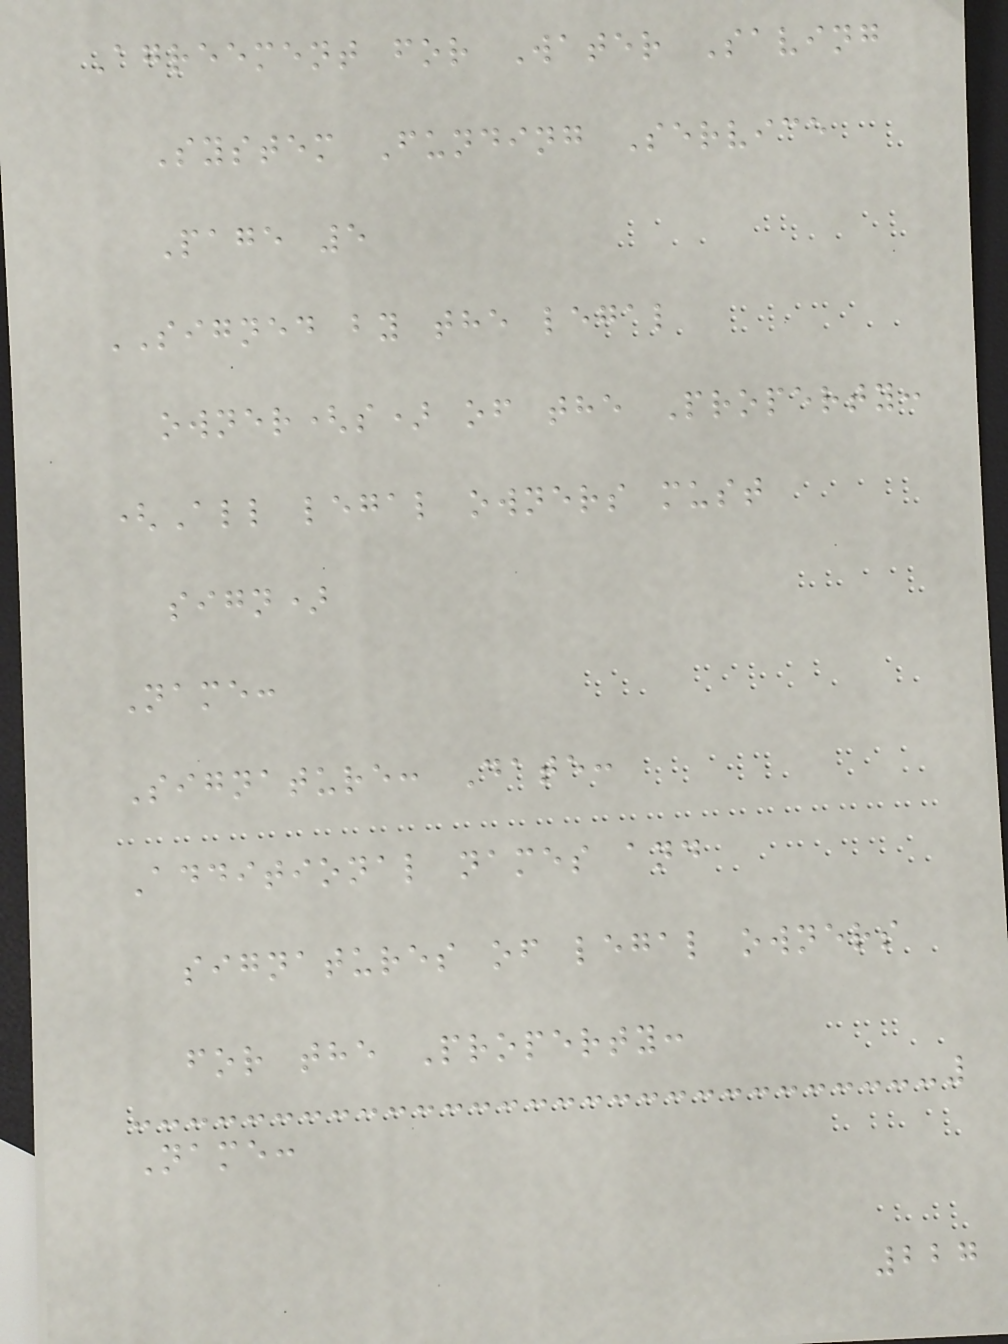Agreement for Water Saving
System Funding Service
Page 5
SIGNED by the legal
owner(s) of the Property:
(All legal owners must
sign)
Name:
Signature: Date:
Additional names and
signatures of legal owners
for the Property:
Name:
227
